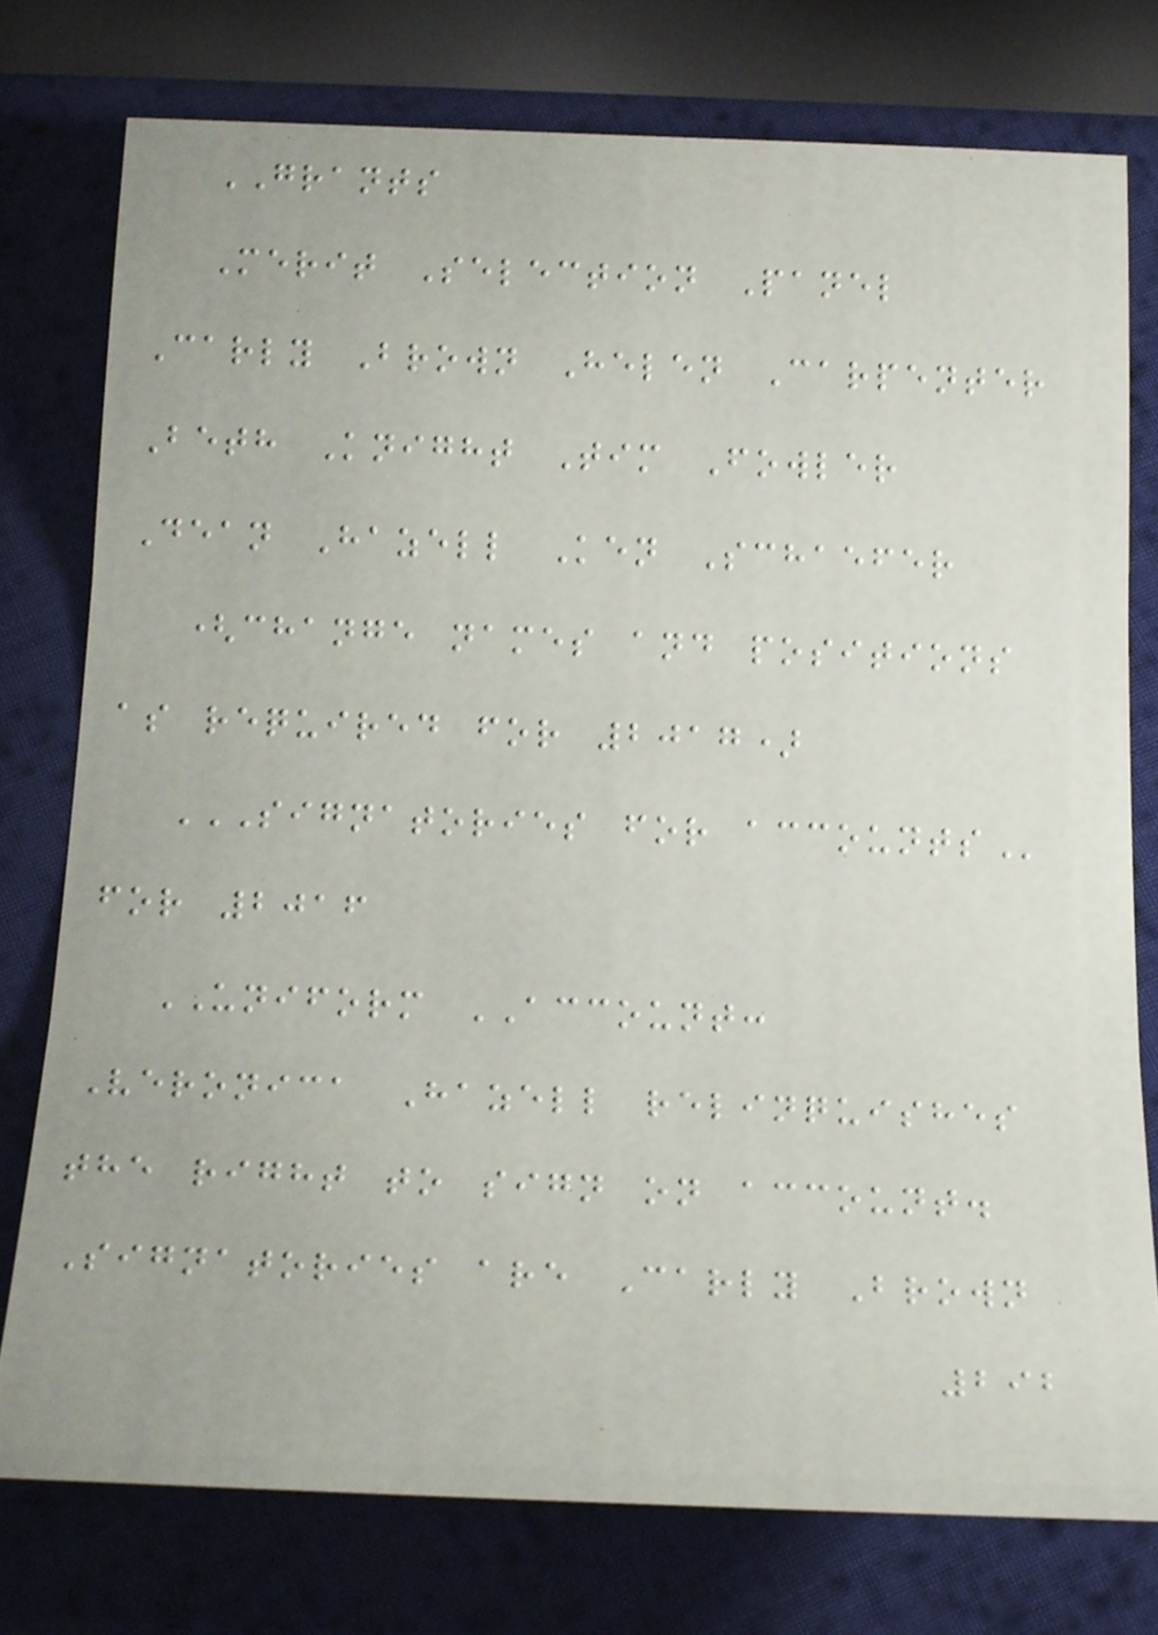GRANTS
Merit Selection Panel
Carly Brown Helen Carpenter
Beth Knight Tim Fowler
Dean Hazell Ken Schaefer
(change names and positions
as required for 2017)
SIGNATORIES FOR ACCOUNTS
for 2016
UNIFORM ACCOUNT:
Veronica Hazell relinquishes
the right to sign on account.
Signatories are Carly Brown
292
